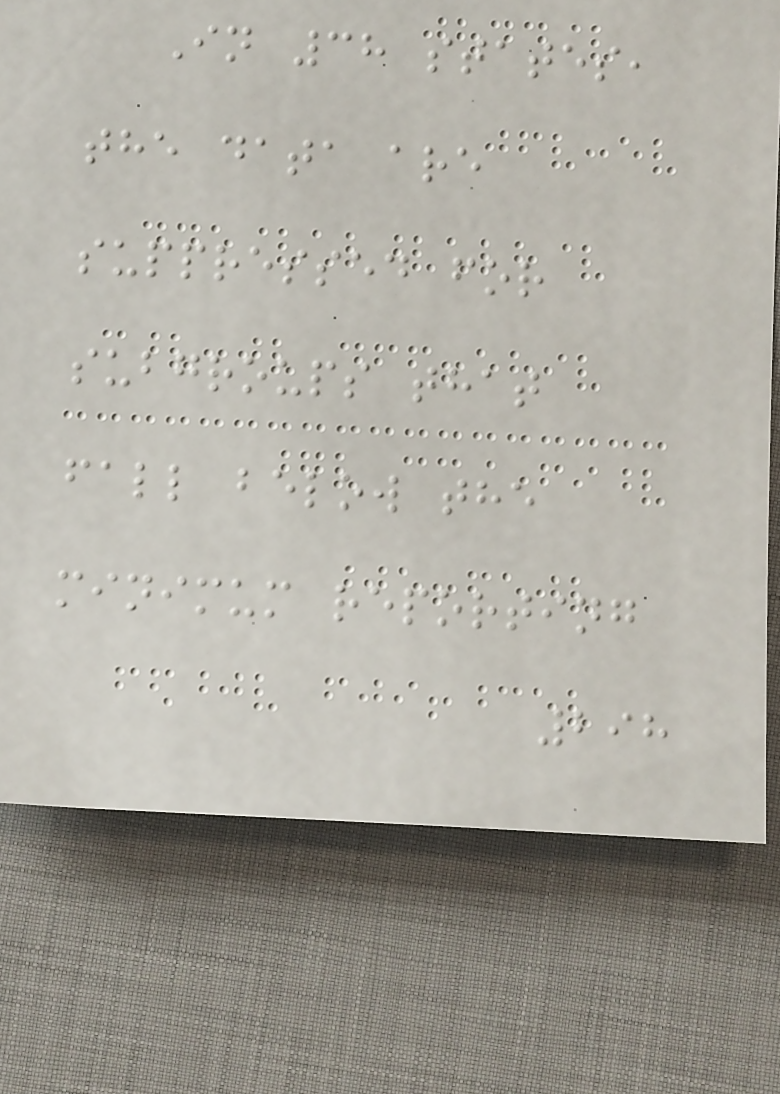In 38 states,
the data are
suppressed for
subgroups that
fall below the
minimum reporting
298
